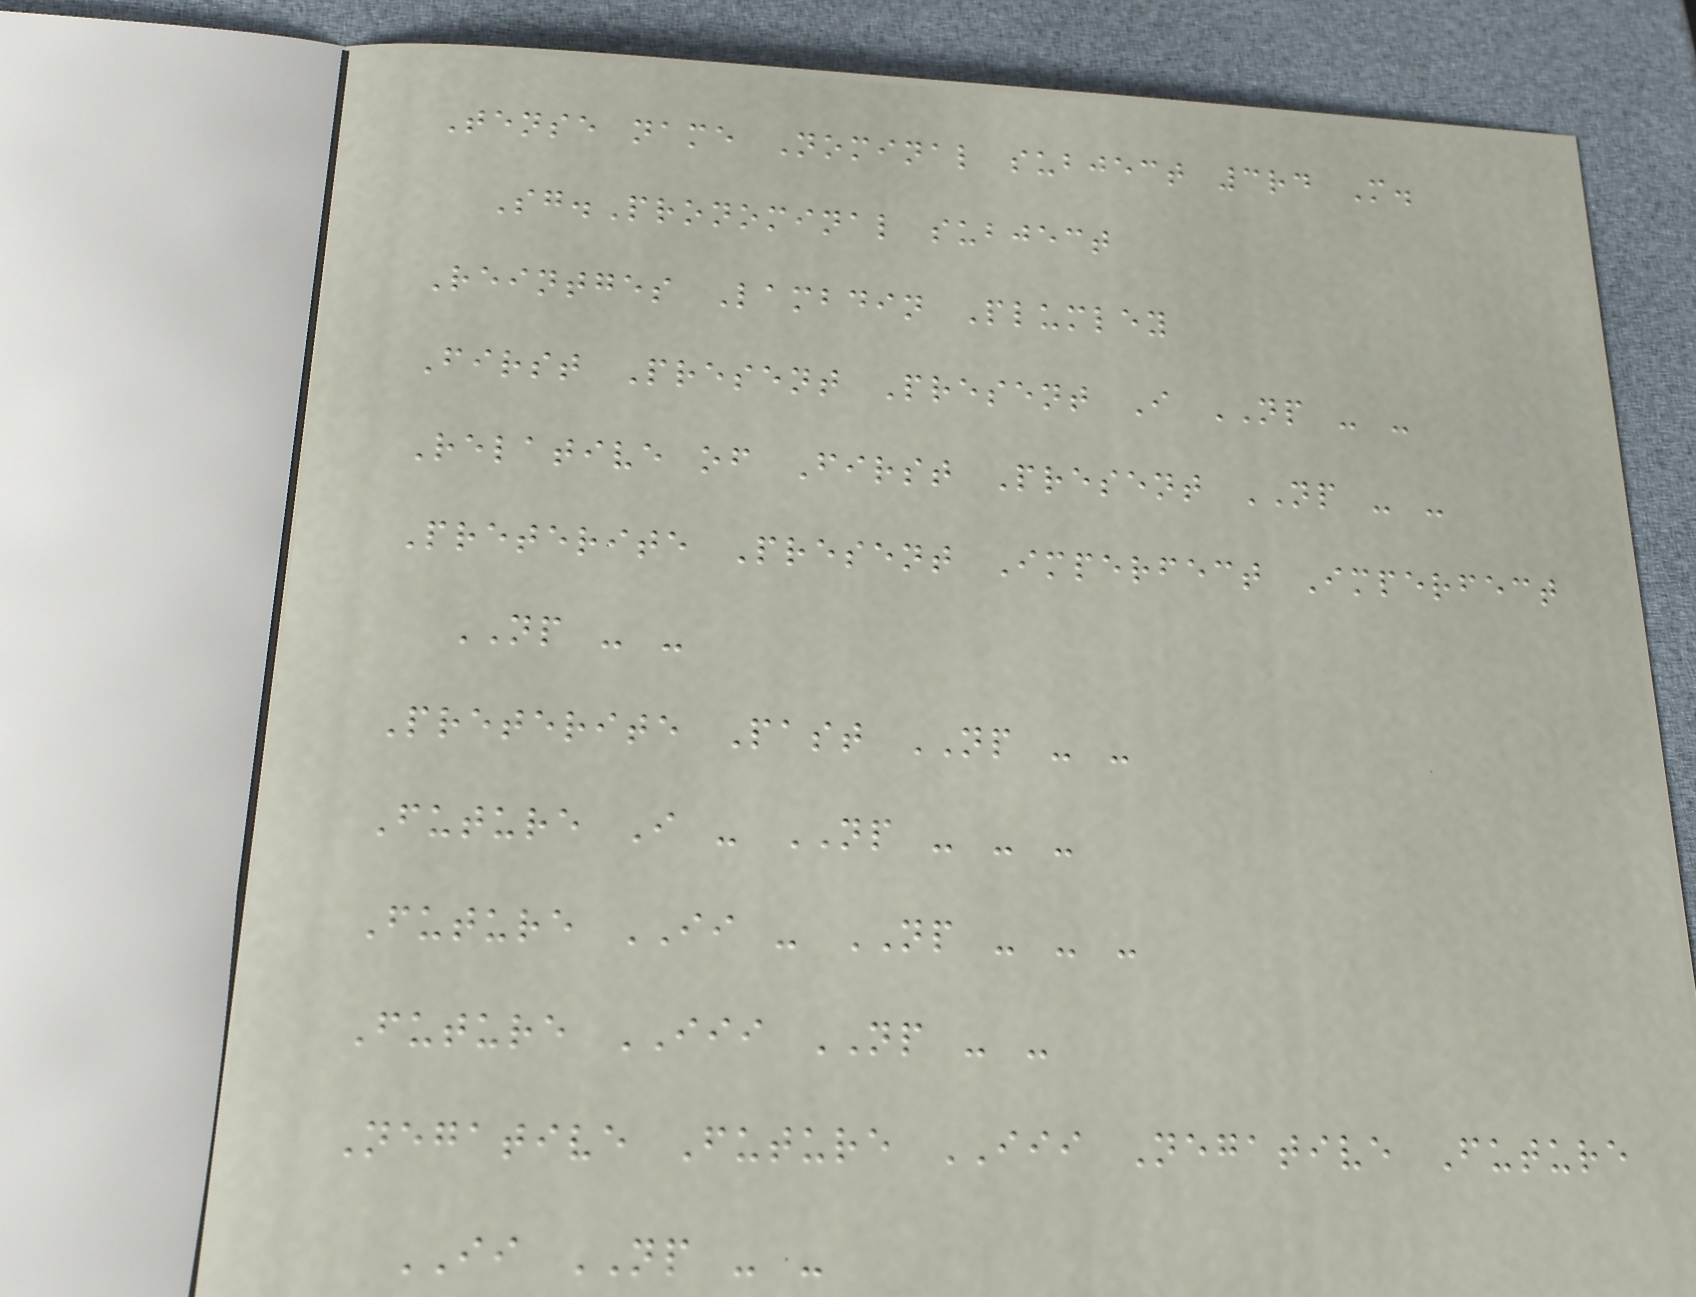Tense name Nominal subject 3rd M.
Sg.Pronominal subject
Reintges Lambdin Plumley
First Present Present I NP - -
Relative of First Present NP - -
Preterite Present Imperfect Imperfect
NP - -
Preterite Past NP - -
Future I - NP - - -
Future II - NP - - -
Future III NP - -
Negative Future III Negative Future
II NP - -
